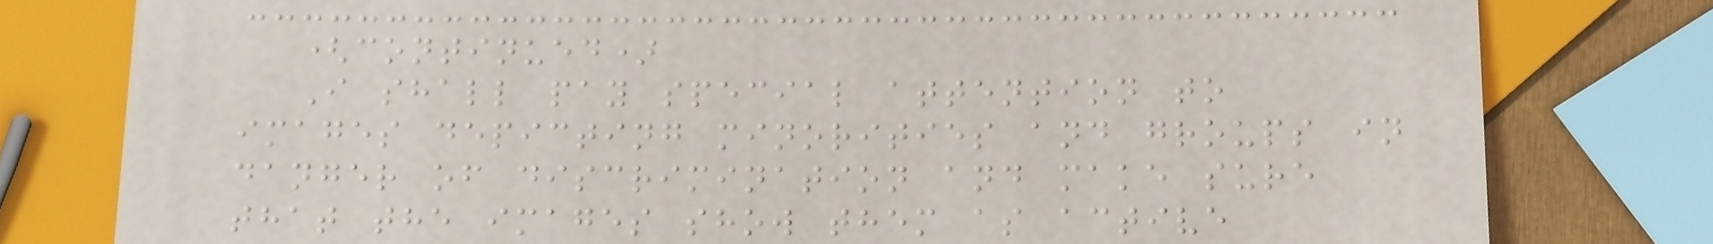(continued)
I shall pay special attention to
images depicting minorities and groups in
danger of discrimination and make sure
that the images show them as active
